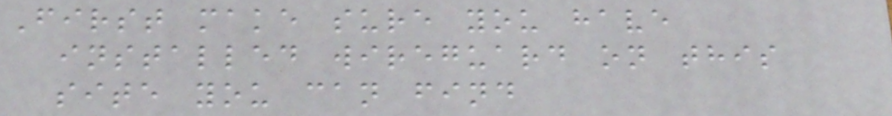First make sure you have
installed wireguard on this
site you can find
